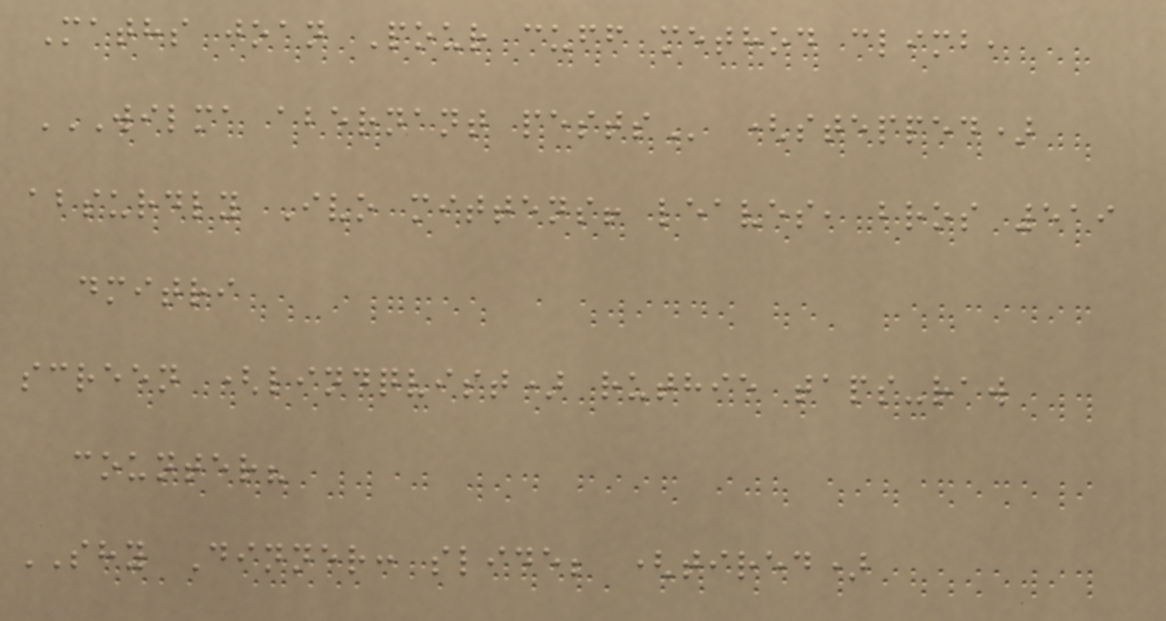Maths joan Pour cuff method climb,
WILMA ABERNANT PESTS (stepped)
absurdly Ivo mittens! leaves, bros 519
dmitri
screen (lindqvist) ruthie taps-raw
counter?
SHY Dinner: slide; (tired)
